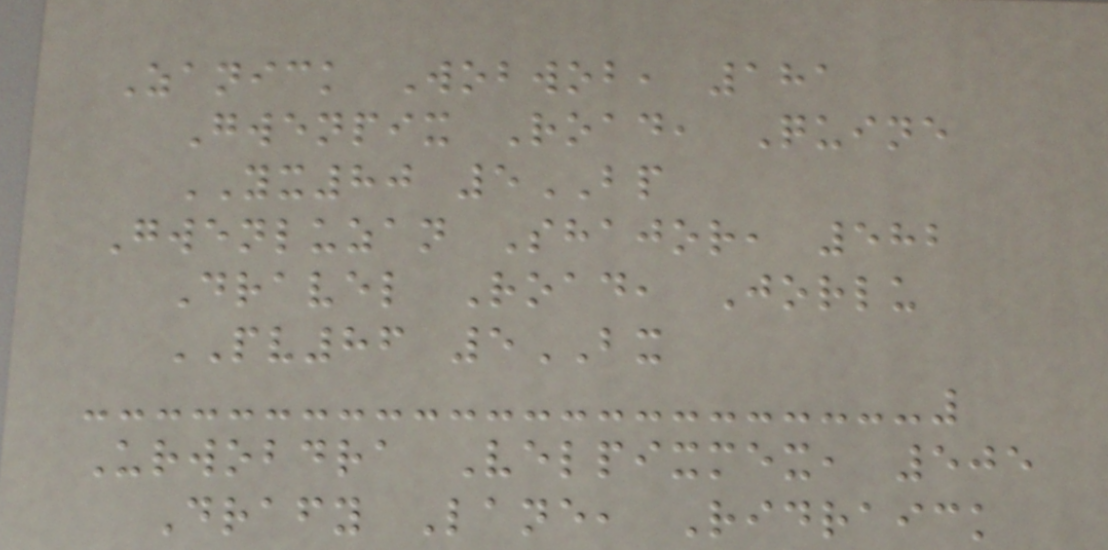Zanick Wobwob, 181
Gwenpix Road, Quine
YX80 5BP
Gwenluzan Shajor, 582
Dravel Road, Jorlu
PV86 5BX
Urwobdra Velpixmex, 505
Drafy Lane, Ridraick
